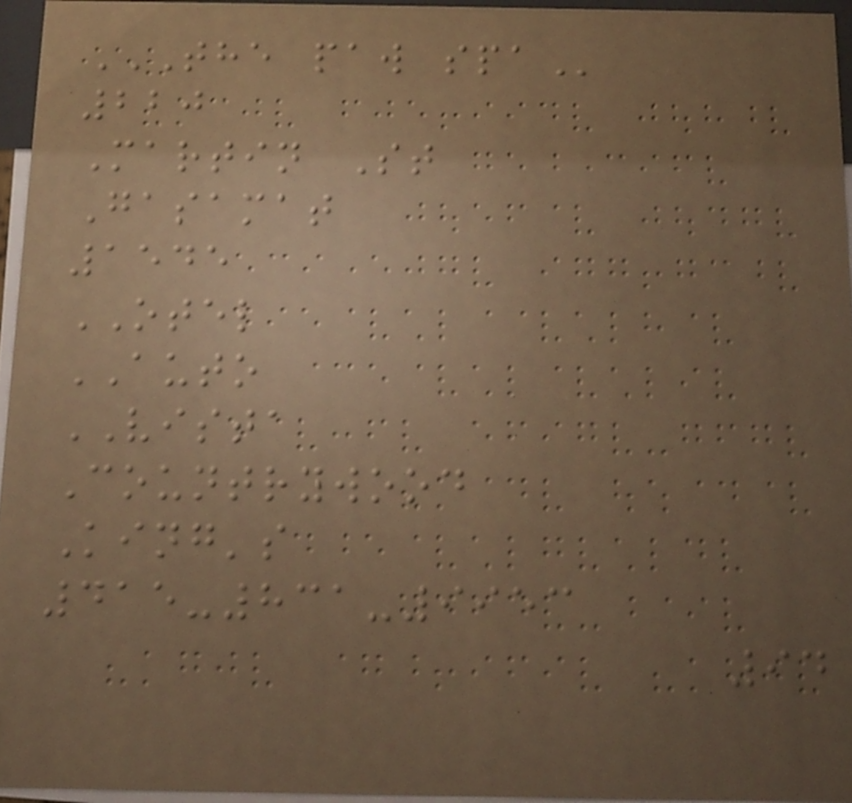THE PAW SPA
220
Martin St
Gasamat
1545
OTEL
AUTO
VISTA
Countrywood
King's
415-831-9953
94
